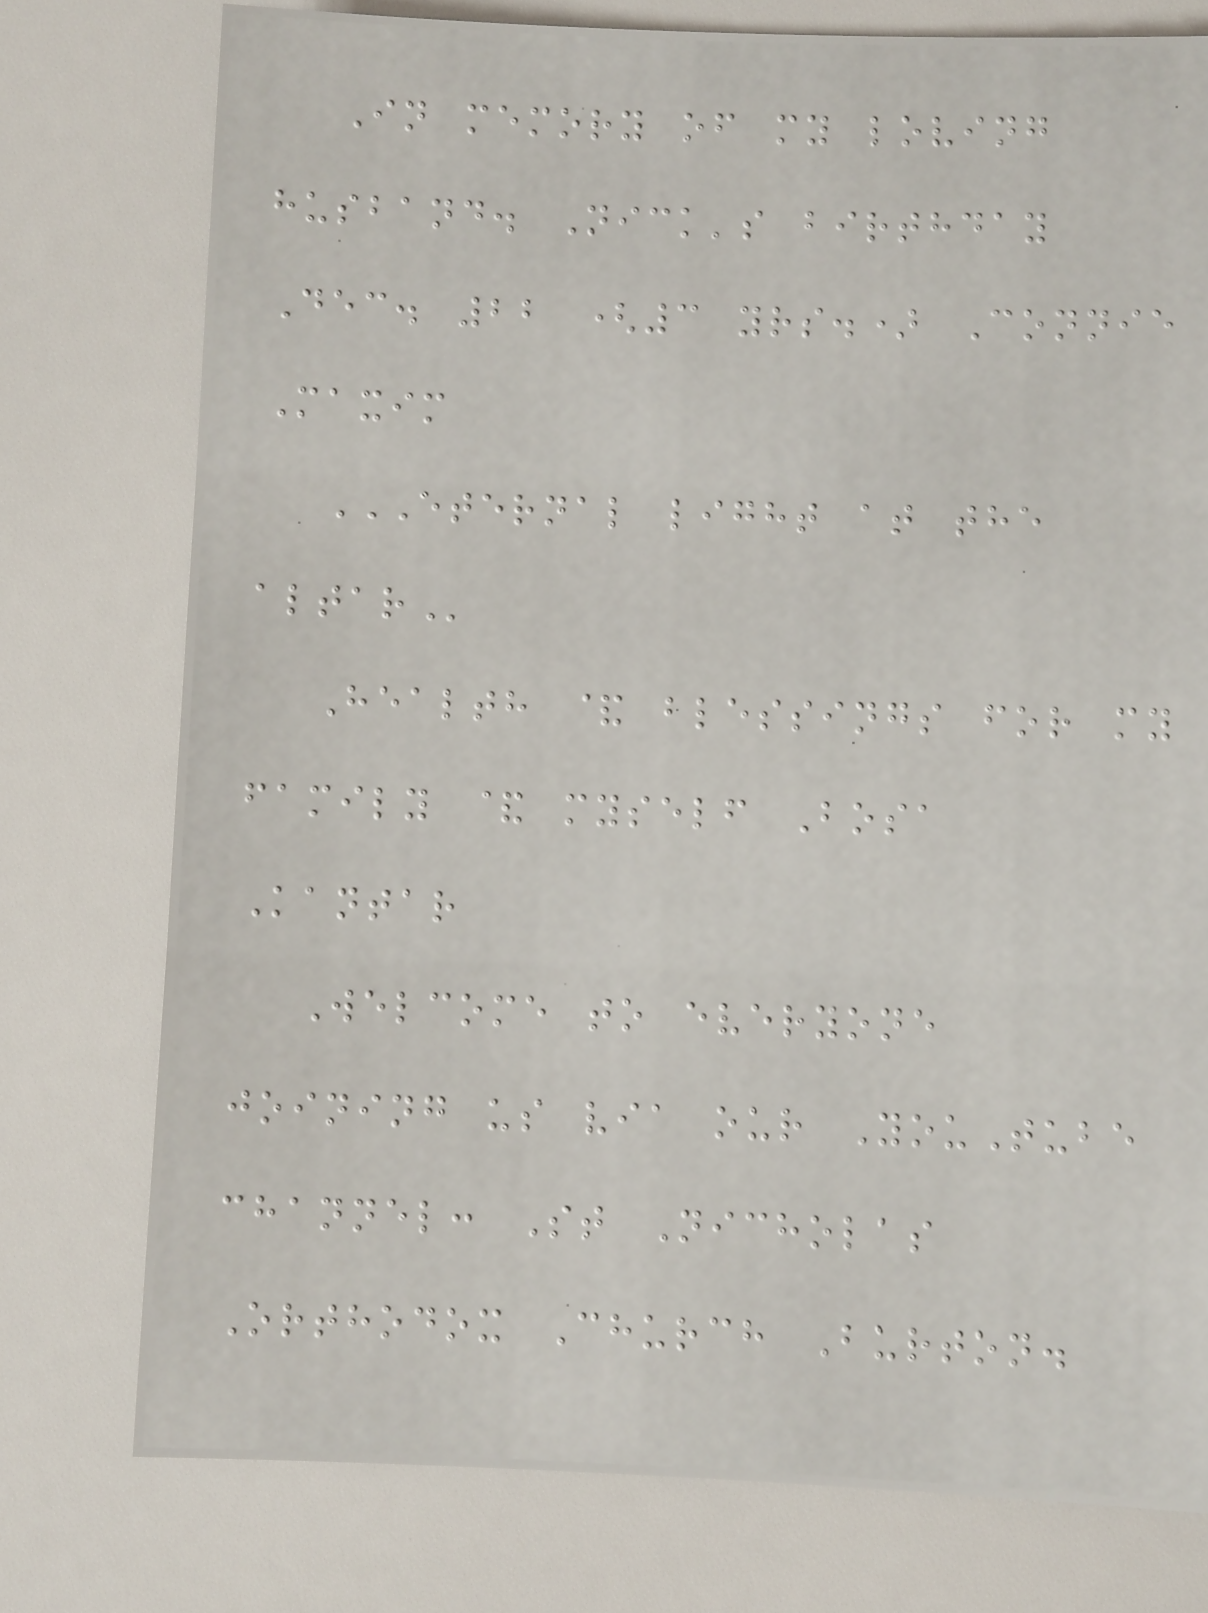In memory of my loving
husband. Nick's birthday
Dec. 22 (3 yrs.) Connie
Maxim
ETERNAL LIGHT AT THE
ALTAR
Health & blessings for my
family & myself Bosa
Kantar
Welcome to everyone
joining us via our YouTube
channel: St Nicholas
Orthodox Church Burton.
